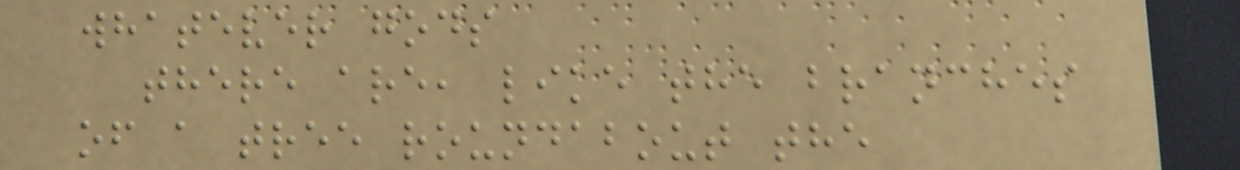whatever gods
there are, like the branches
of a tree roundabout the
